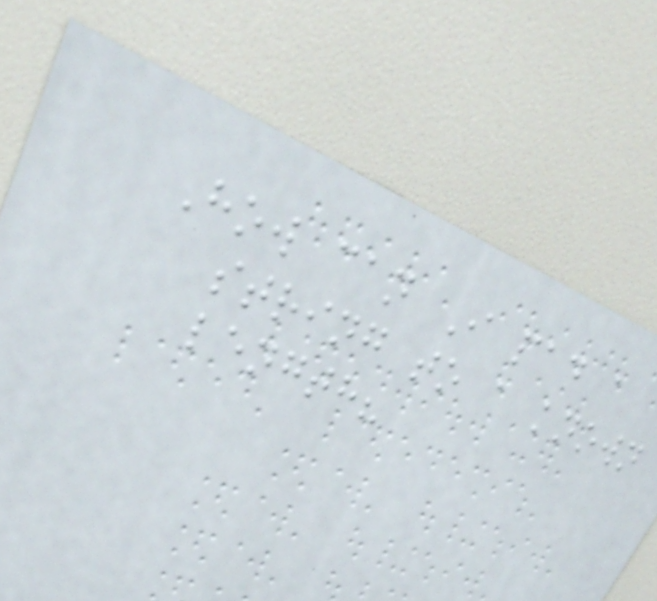How can I pad a
string to a known
length?
